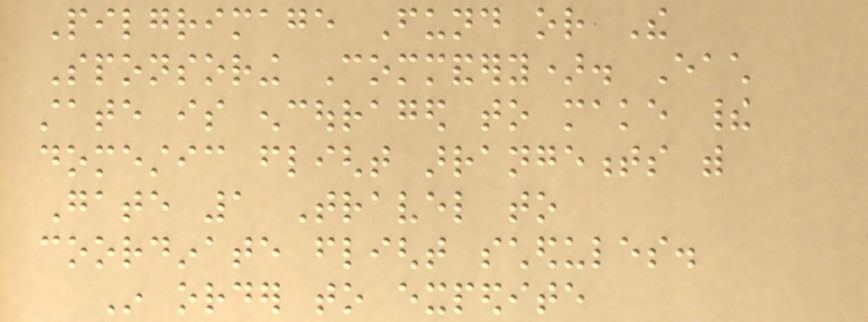Pilgrimage Fund or The
Sponsoring Commandery). Each
state is encouraged to make their
domestic flight arrangements with
Gate 1 Travel to
coordinate flight schedules.
In order to expedite
